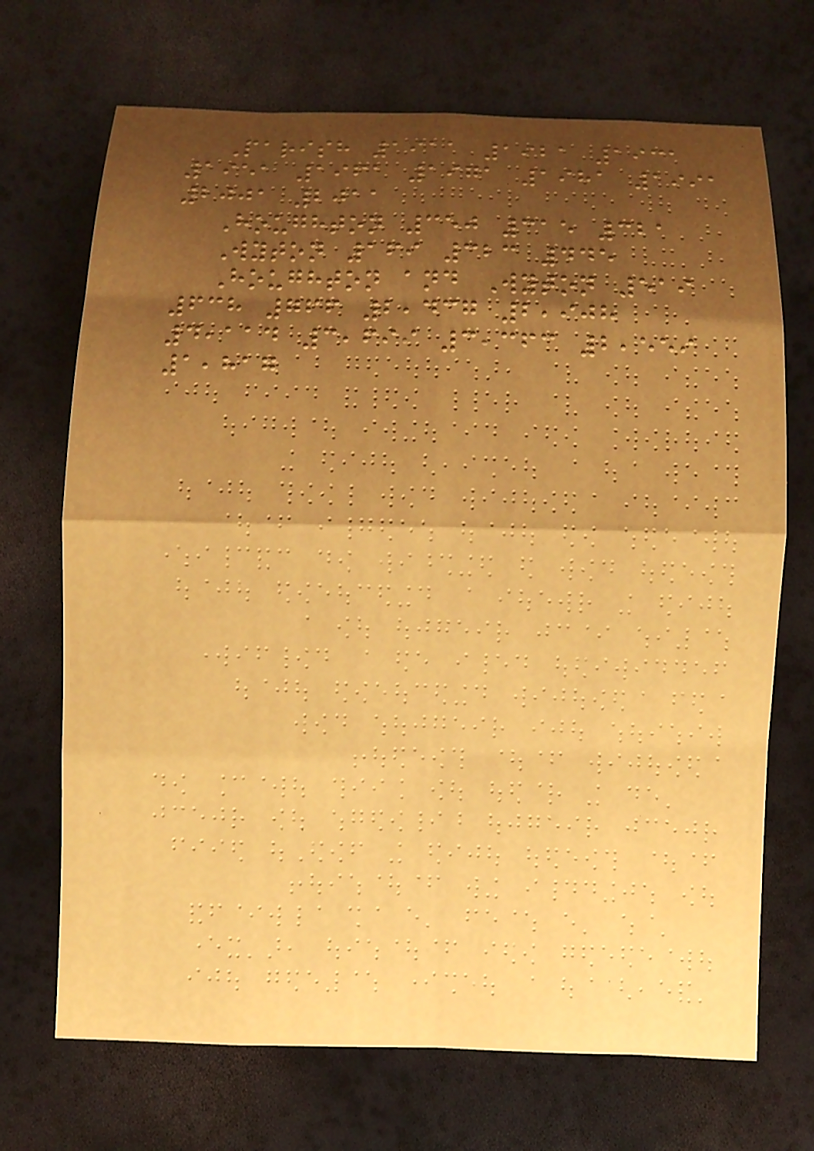Parish 1911 1921 1931
1951 1961 1971 1981 1991
2001 2011
Houghton 350 315 321
Wyton 169 323 445
Houghton and Wyton 519
638 766 2,437 2,908
4,114 3,699 3,363 2,559
1,817
